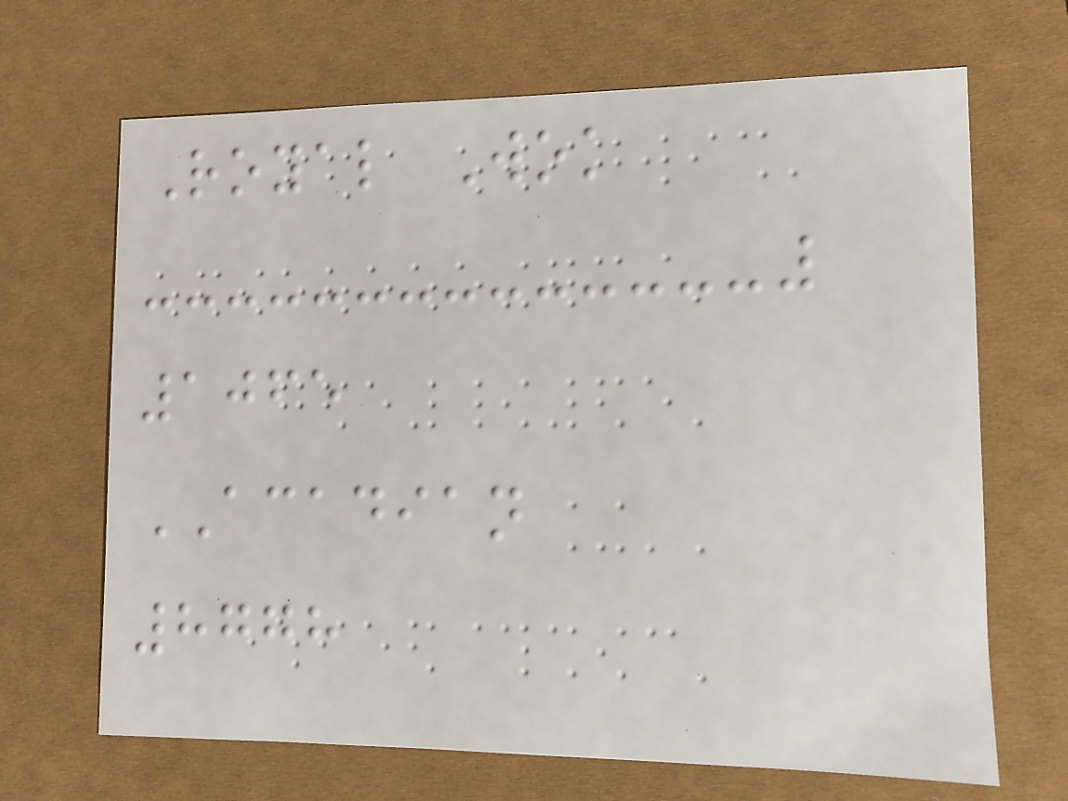Royal Wok
1065
ACADIAN
8778
